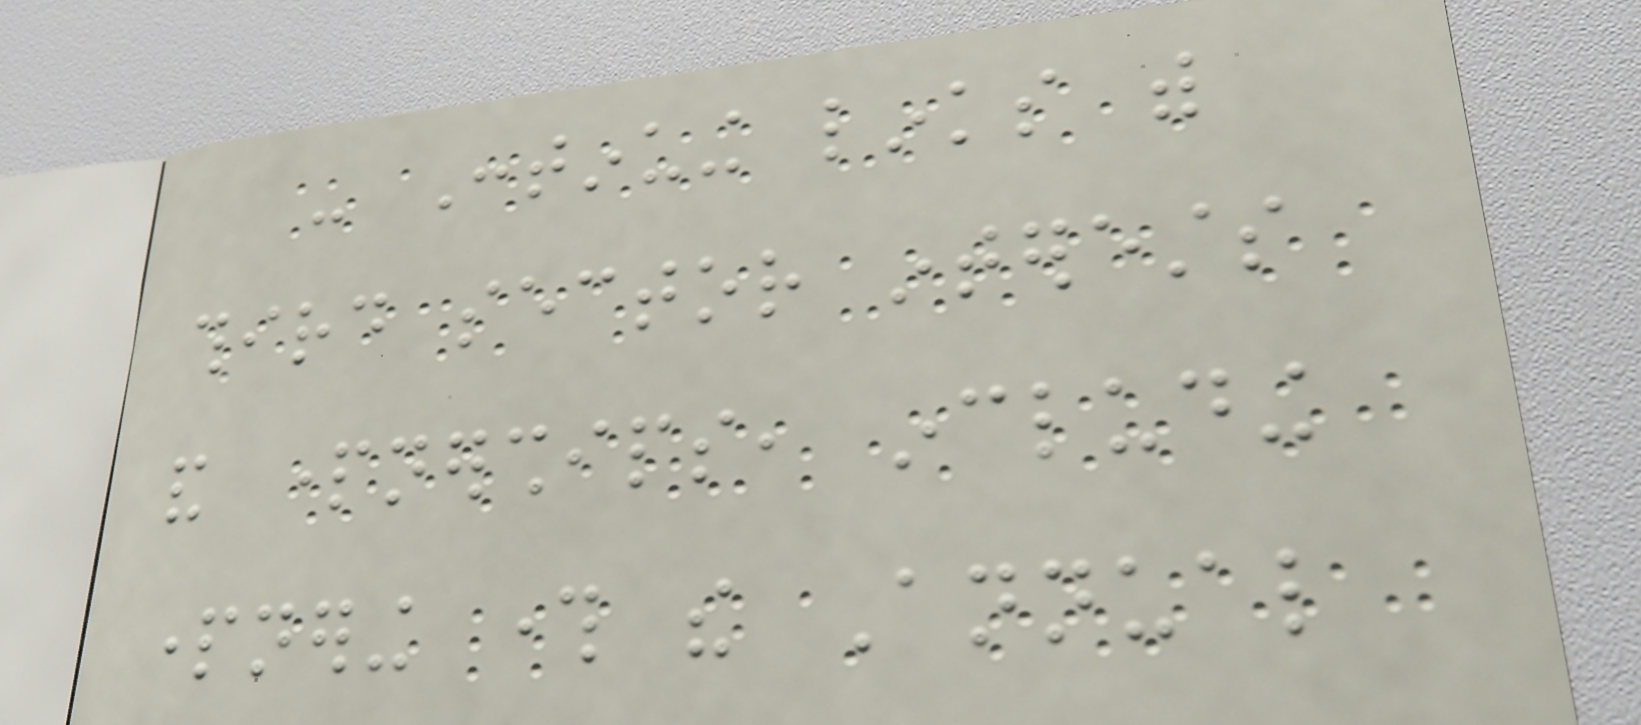- Continuing links with
third sector interests
and partnerships, including
partnering through the Annual
